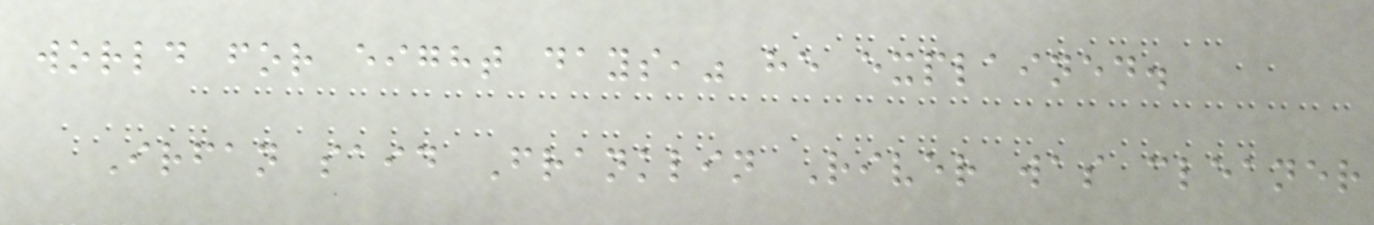world for eight days," he explained.
Irfan said Franklin River was cleaner
